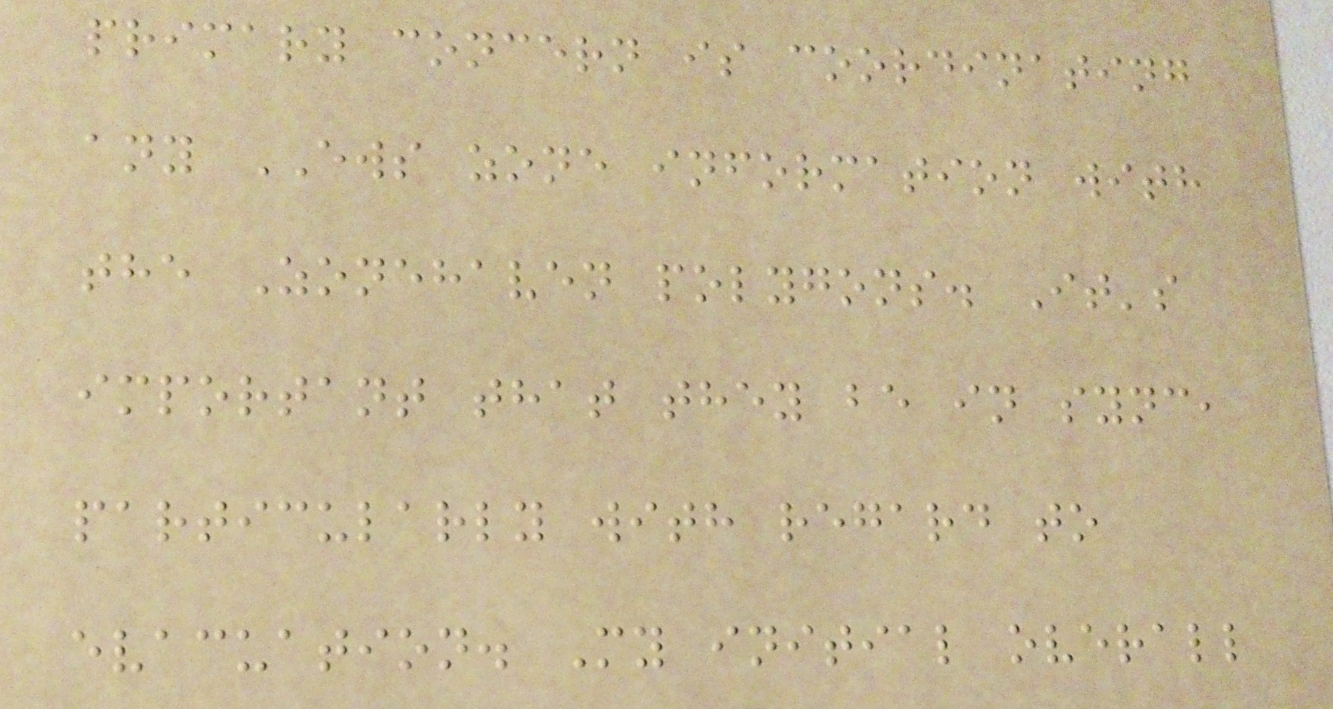primary concern is coordinating
any EWS zone information with
the Zonehaven polygons. It's
important that they be in sync,
particularly with regard to
evacuation. My initial overall
